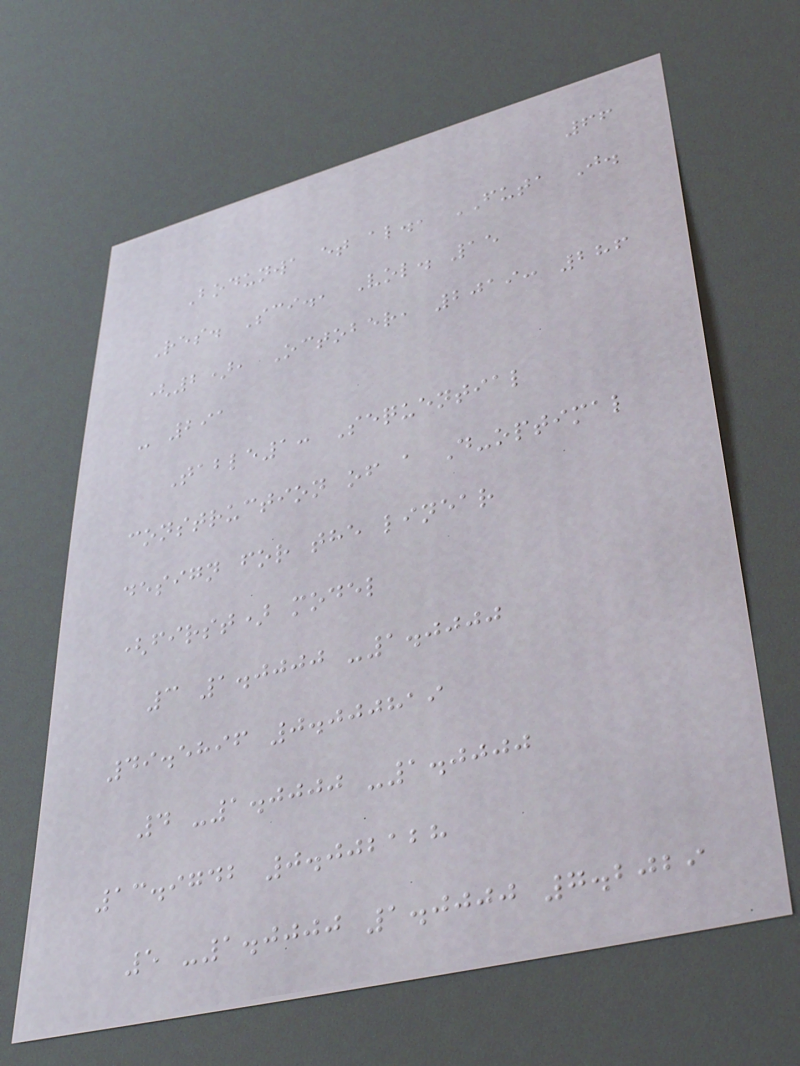66
Bodunwa et al., FUTA J.
Res. Sci., Vol. 15
(2), October, 2019: 286
- 291
Table1: Sequential
construction of a D-optimal
design for the linear
(first) model
3 1.0000 -1.0000
49.5896 0.000819
4 -1.0000 -1.0000
13.9742 0.002128
5 -1.0000 1.0000 7.2029
